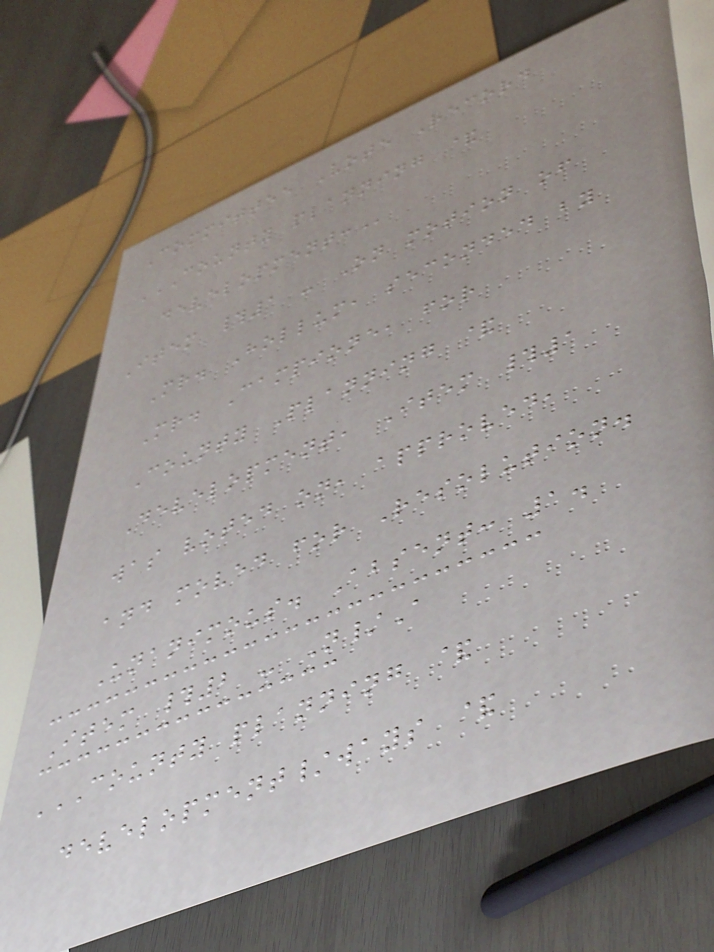Committee Vote Record
COUNTY PLANNING &
DEVELOPMENT:
Item #1 - On motion of
Mr. Hollum, seconded by
Mr. Campione, for
County Planning &
Development, Item #1
was voted on, approved,
and moved for Resolution.
Unanimous. Absent: 1.
Item #2 - N/A
COUNTY PLANNING &
DEVELOPMENT/WAYS &
